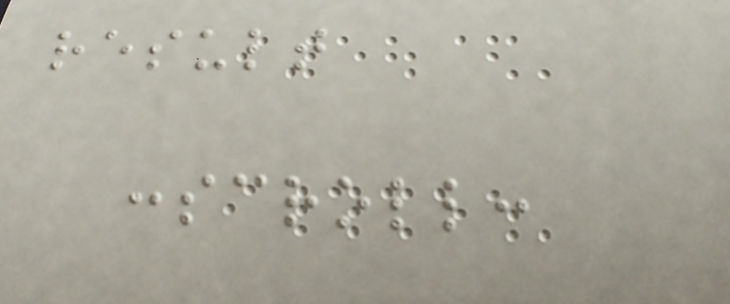result
:scroll:
